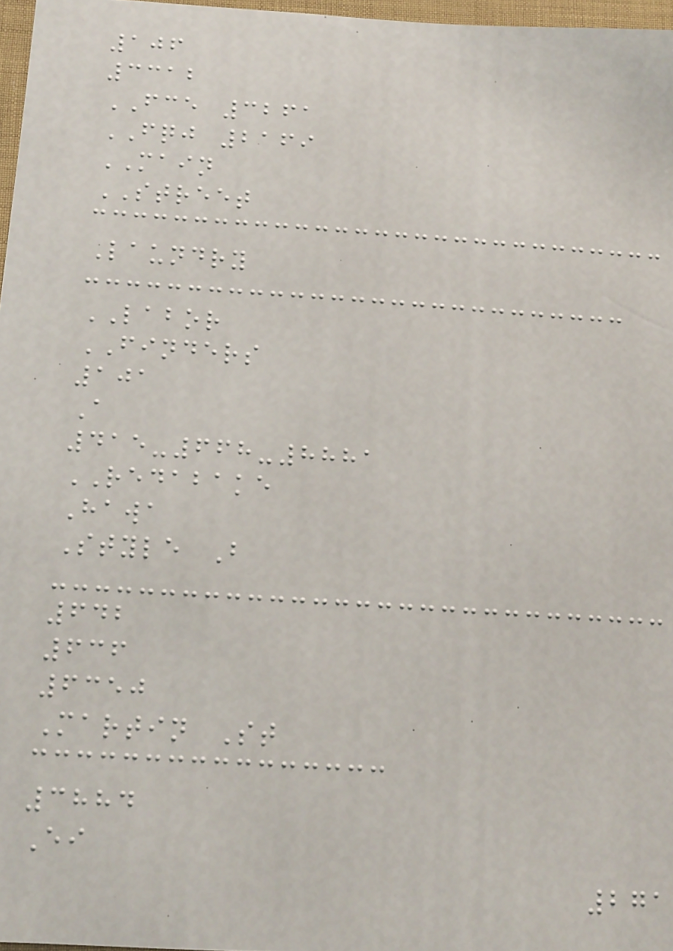106
3312
FCE 3261
FQJ 2169
MAIN
STREET
Laundry
LABOR
FINDERS
101
A
415-668-8881
REDABAKE
Hawa
Style B
642
636
6350
Martin St
3884
Ei
271
